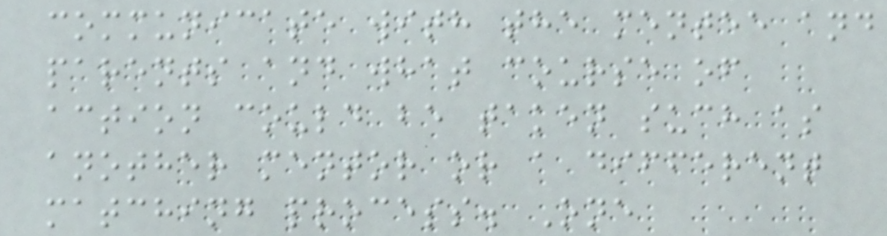communicate with the mentee and
parents and what course of
action could be taken such as
another mentor or a different
matching process. One
